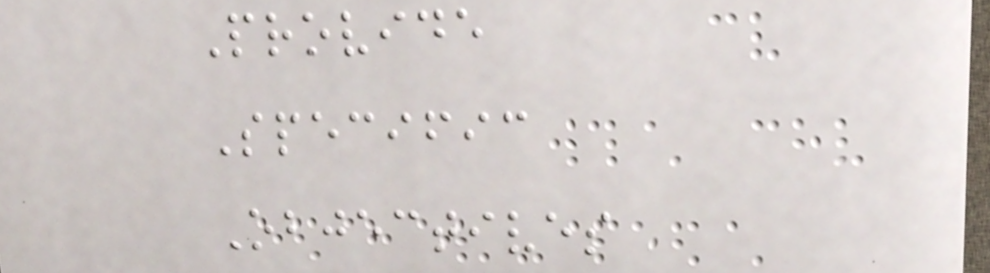Provide
Specific
Objectives
